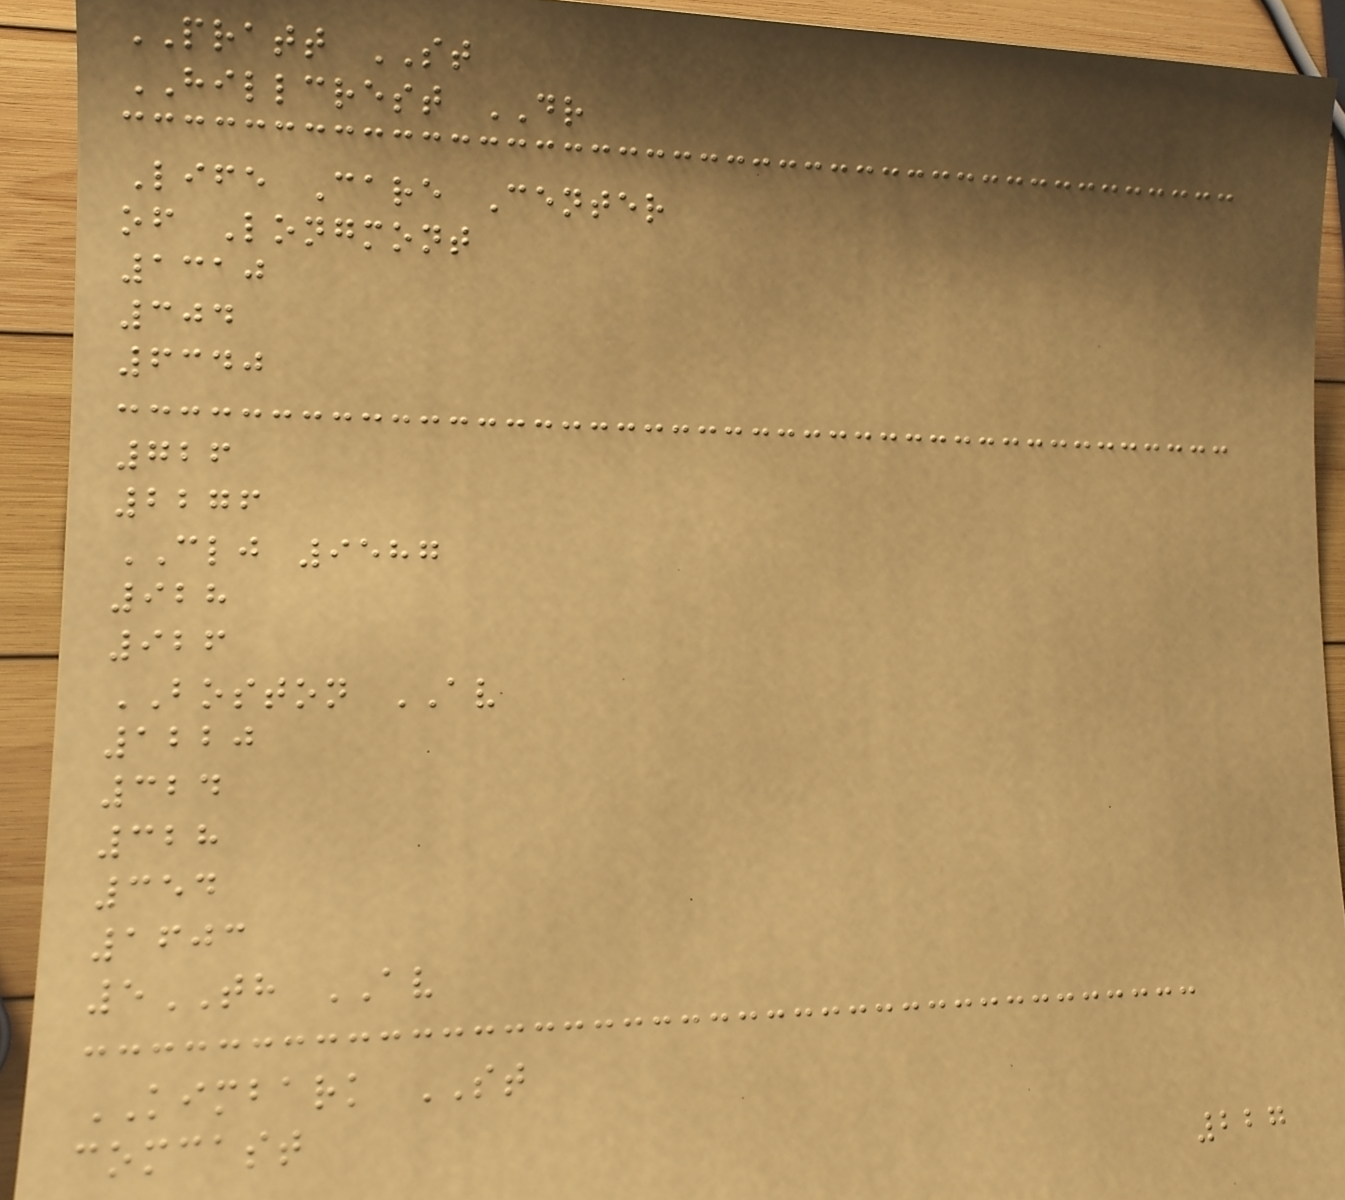PRATT ST
HILLCREST DR
Life Care Center
of Longmont
1310
304
6340
726
2276
CLJ 9587
928
926
BOSTON AV
1220
324
328
354
1603
5TH AV
KIMBARK ST
comcast
227
